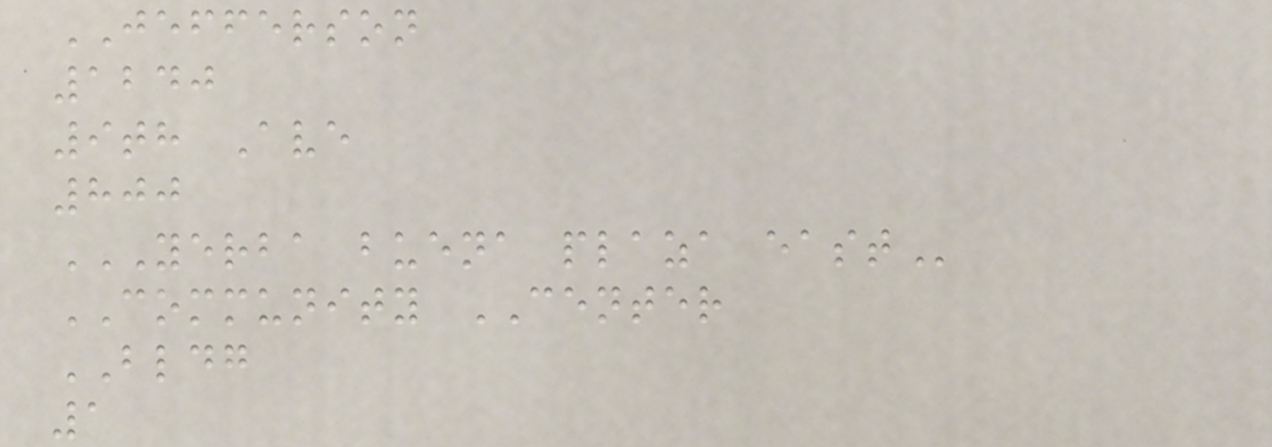JEFFERSON
1240
9th Ave
800
YERBA BUENA PLAZA EAST
COMMUNITY CENTER
BLDG
1
